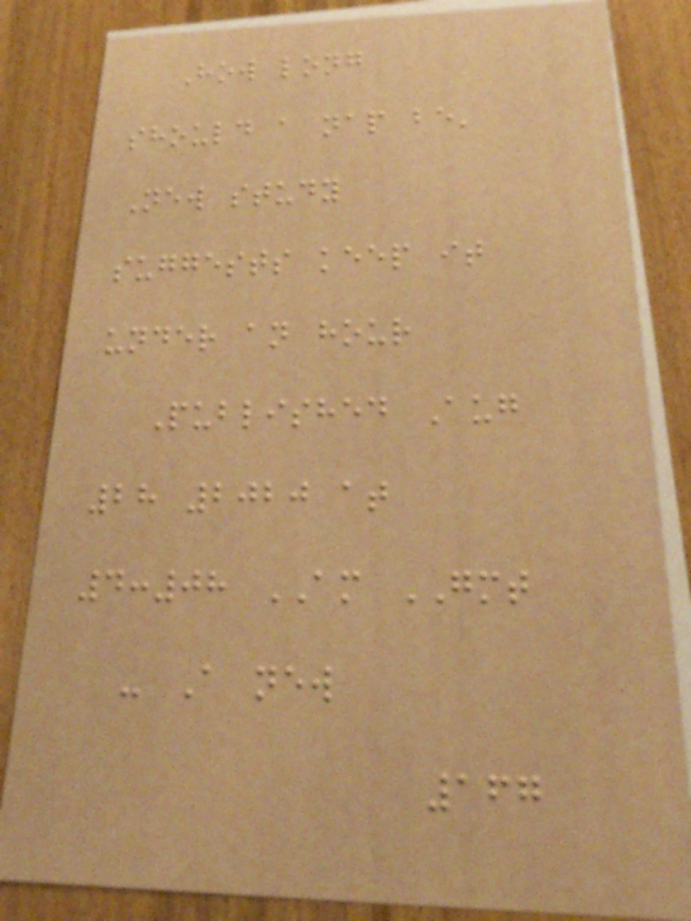How long
should a nap be'
New study
suggests keep it
under an hour
Published Aug
28 2020 at
4:08 AM GMT
- A new
167
